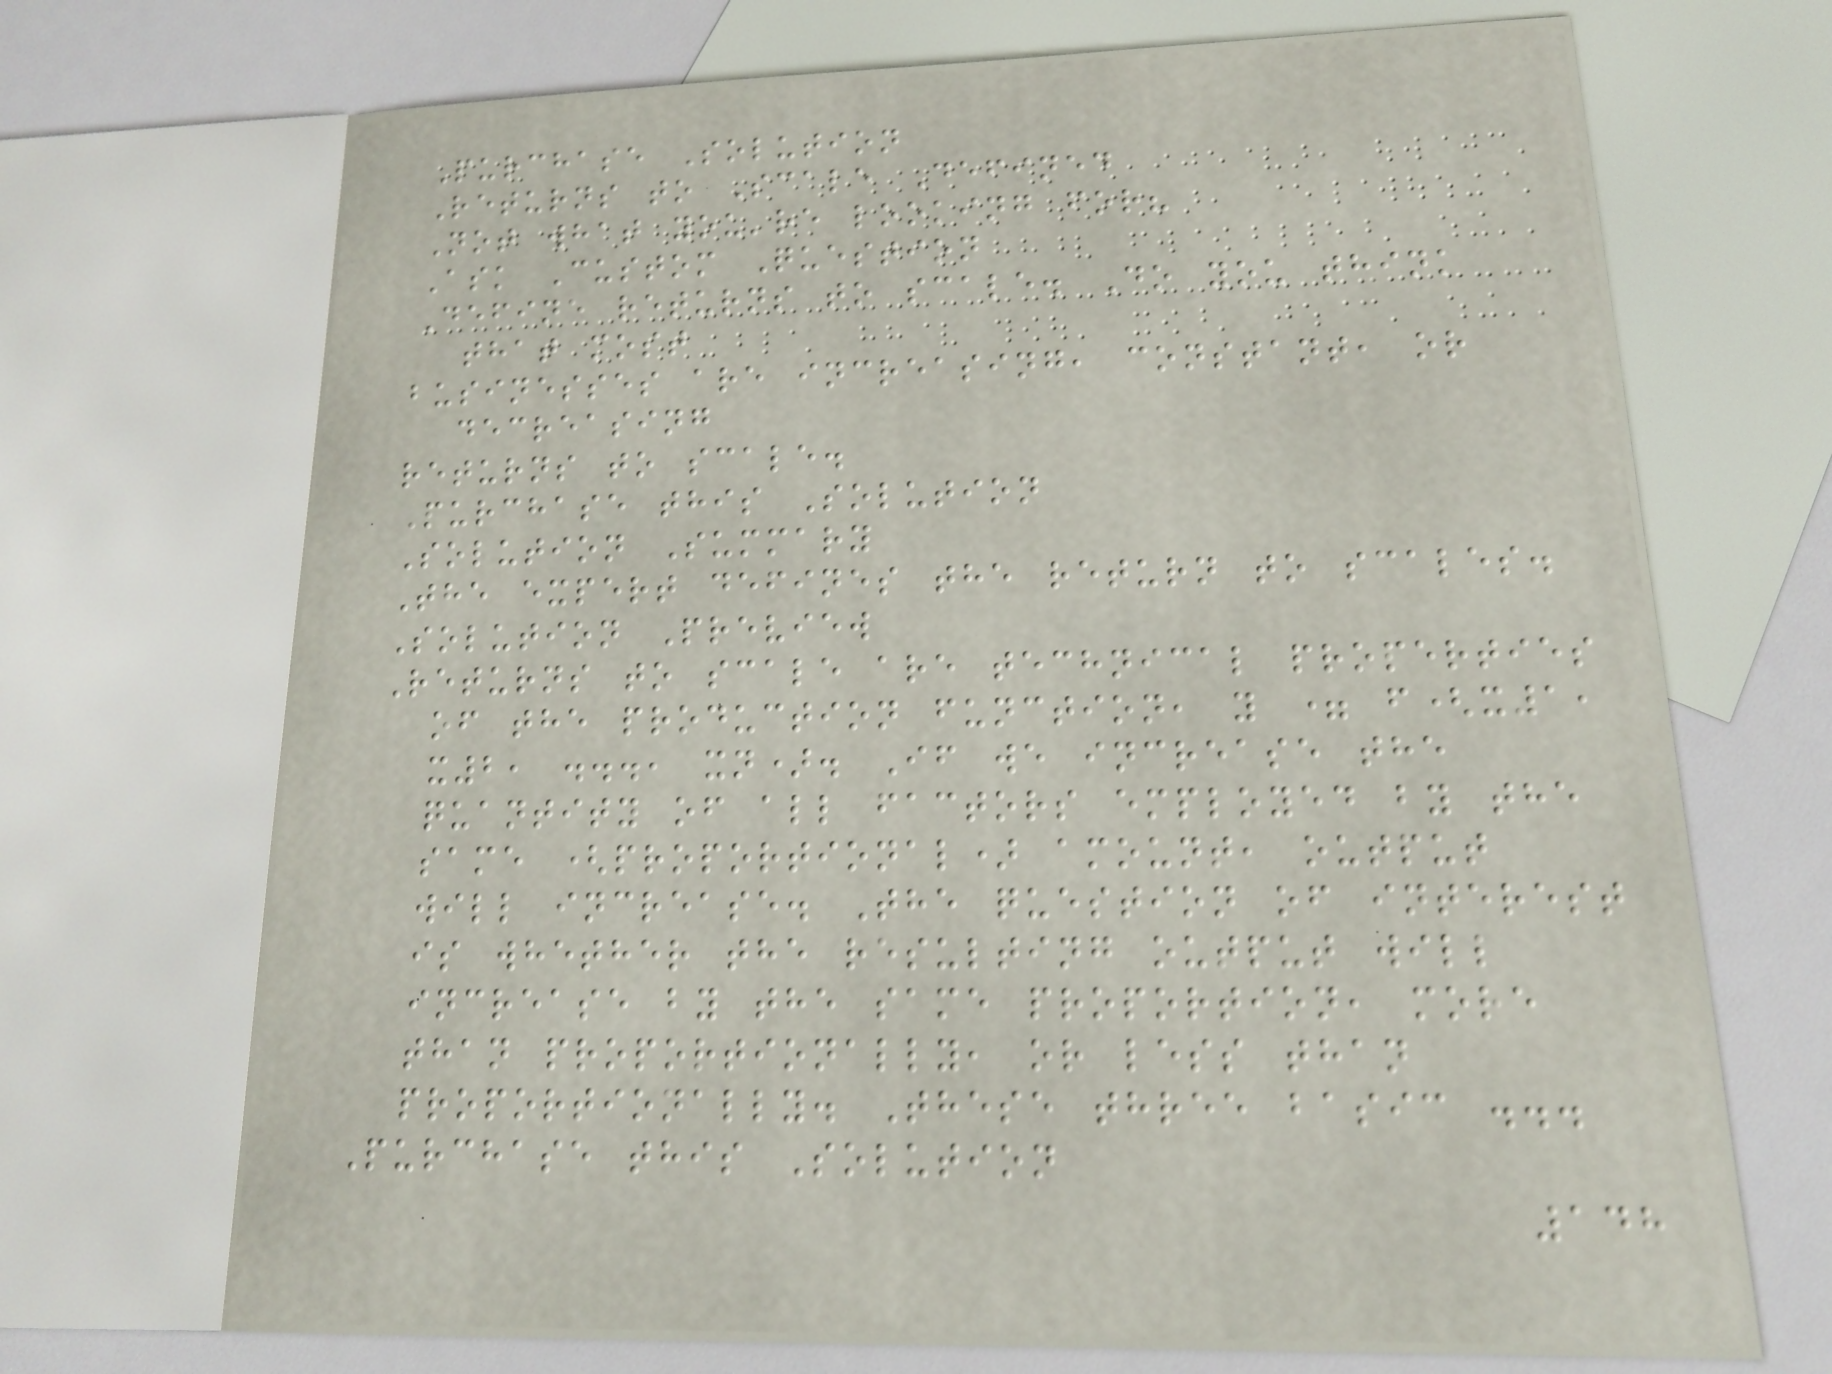Purchase Solution
Returns to Scale Defined
Not what you're looking for?
Ask Custom Question
Define returns to scale. Do you think
that most
businesses are increasing, constant, or
decreasing
returns to scale.
Purchase this Solution
Solution Summary
The expert defines the return to scales.
Solution Preview
Returns to scale are technical properties
of the production function, y = f(x1,
x2, ..., xn). If we increase the
quantity of all factors employed by the
same (proportional) amount, output
will increase. The question of interest
is whether the resulting output will
increase by the same proportion, more
than proportionally, or less than
proportionally. These three basic ...
Purchase this Solution
148
